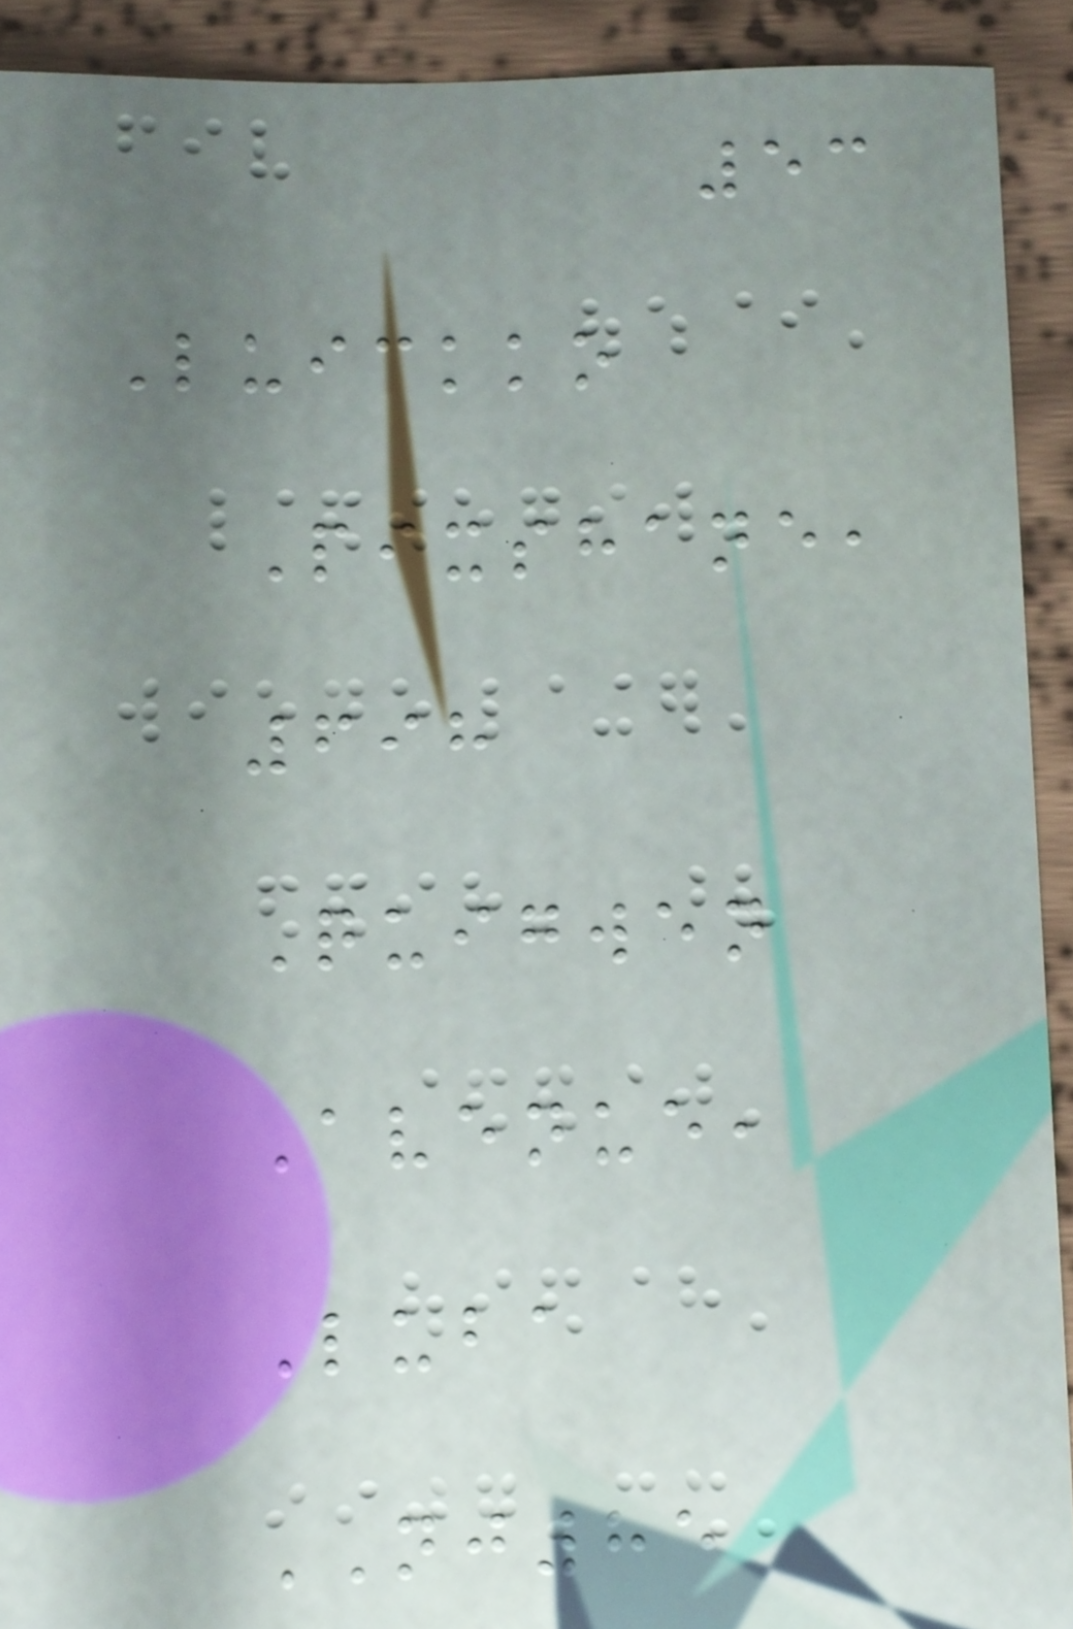53
Luickko
Pixshane,
698
Quigwen
Avenue,
Luba
NJ85
